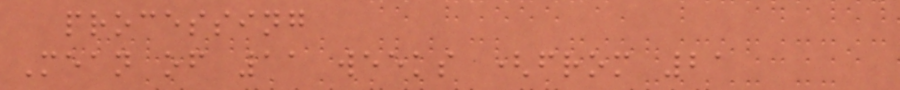processing
Mean of 11 weeks (from 21
